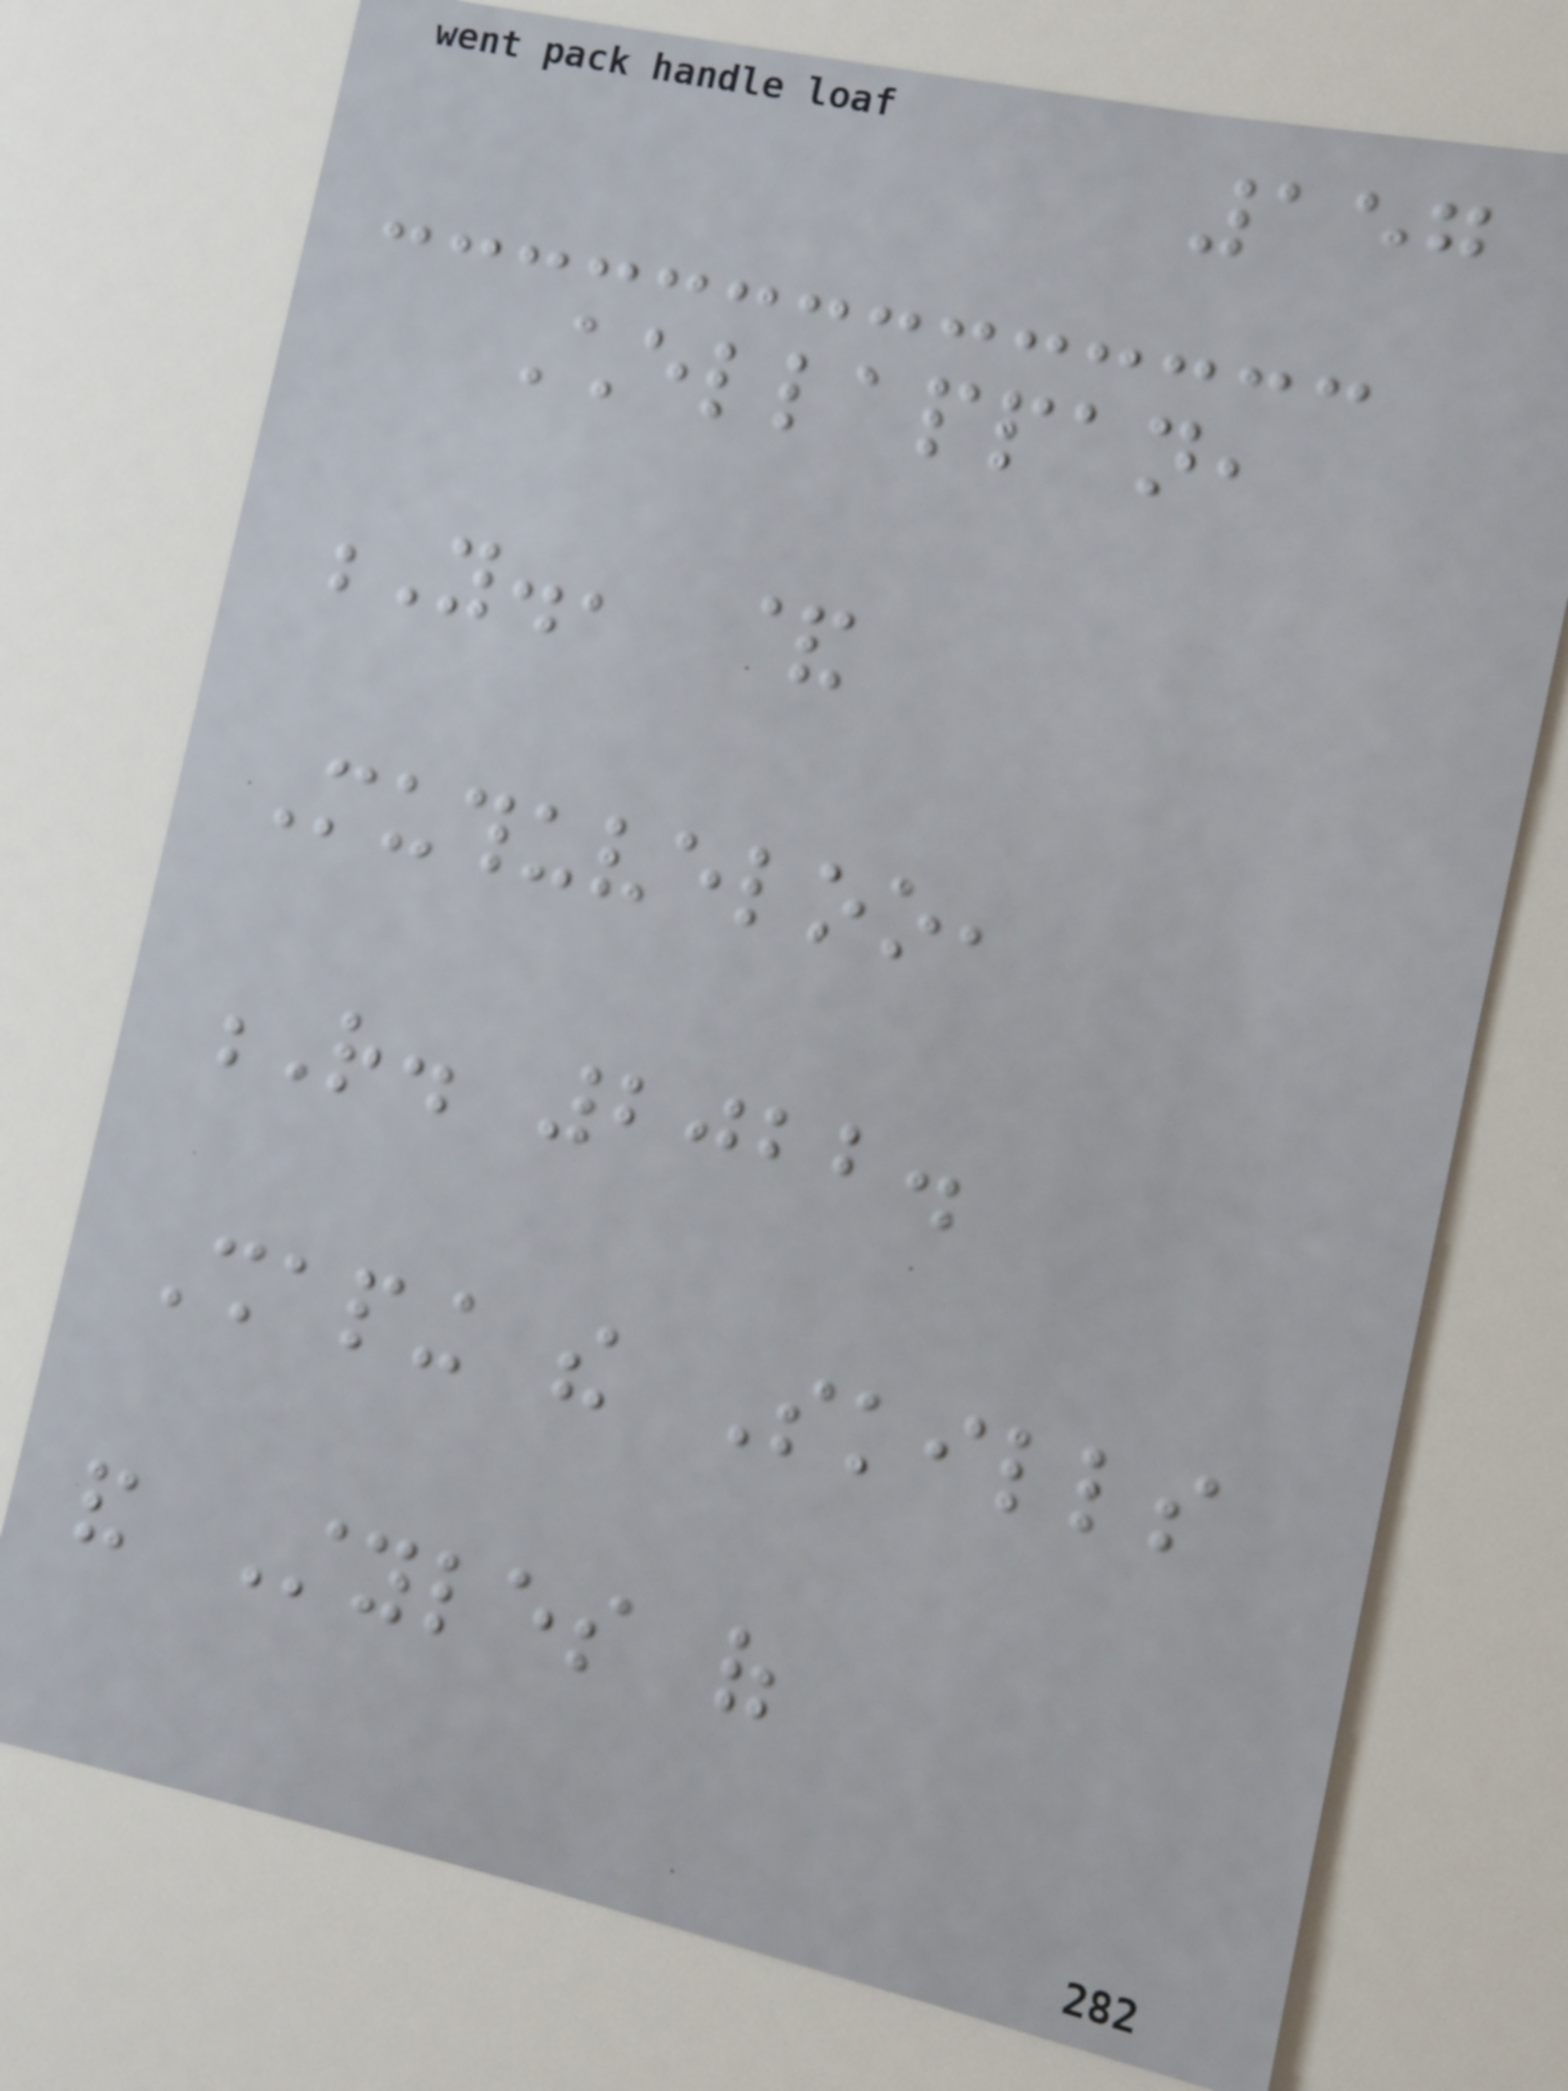157
Chellappan,
Y., &
Muthuveloo,
R. 2022.
Shaping the Skills
and Styles of
